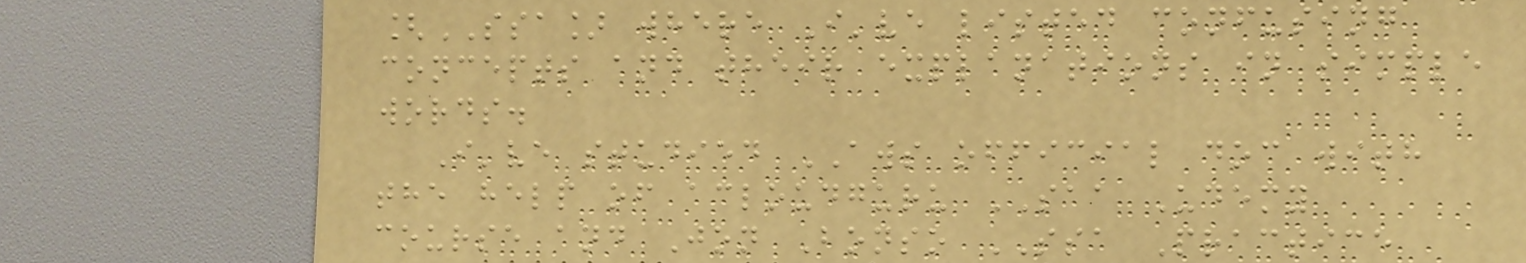[SSA] where I've listed confusing
concepts and their explanations in simple
words.
I've studied AWS official doc with
the help of acloudguru SAA Udemy
course and Jon Bonso SSA Practice
